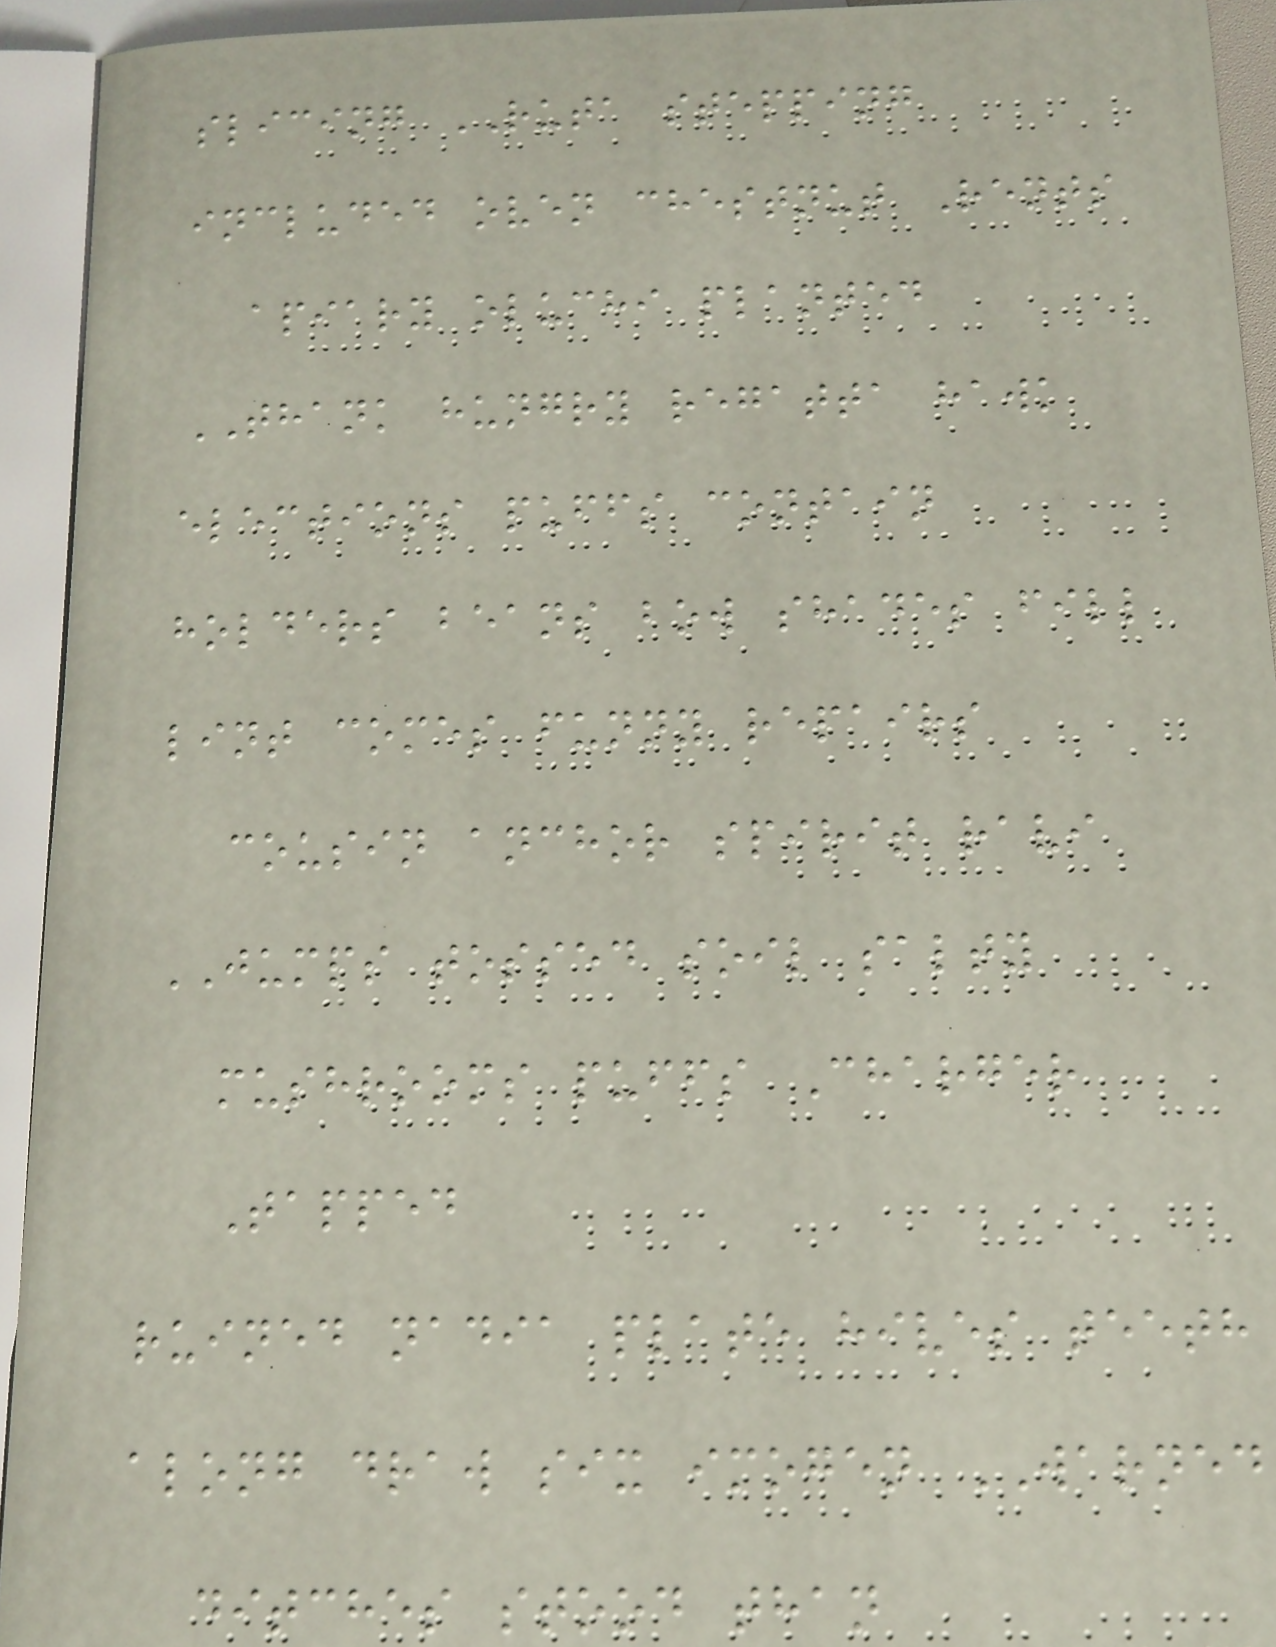slicing RUTA stepping
included oven chestnut Rents
apiary oluchi planted
THANK hungry regatta hawk
elections puffs contain
holders beans bow shades fill
lint comes funny repairs
cousin anchor spirit ravi
JUMPS tossed soil salty
mushrooms puffs Charger
Tapped
ruined nadia plate hives teeth
along draw six imogen WARNED
ditches stood than
